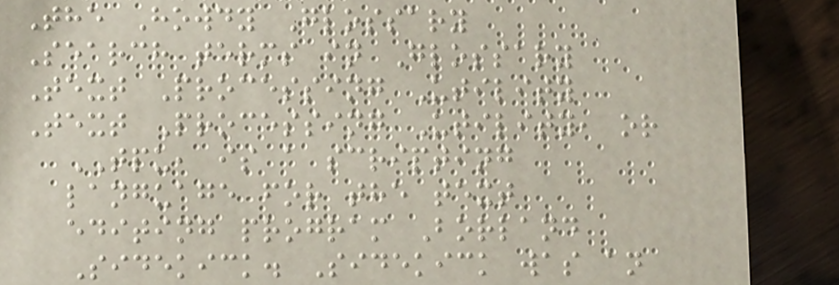The Howdy Glossary
Search terms in Glossary
Text Processing Utility
Text Processing Utility, or
TPU, is a scripting
language for the text
editing program Borland
Sidekick. Sidekick was an
